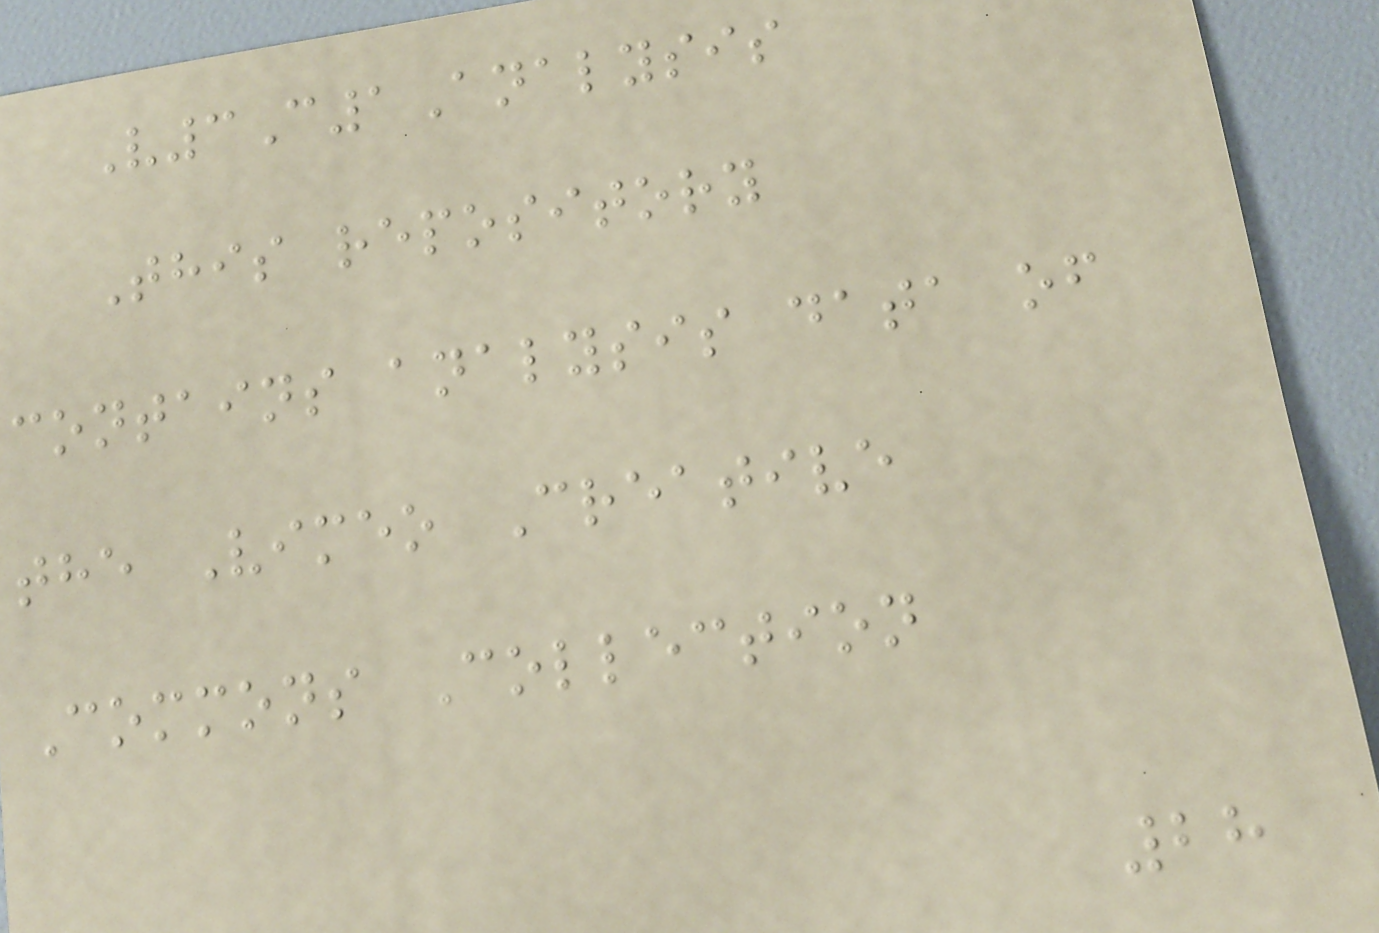V3C1Analysis
This repository
contains analysis data of
the Vimeo Creative
Commons Collection
28
